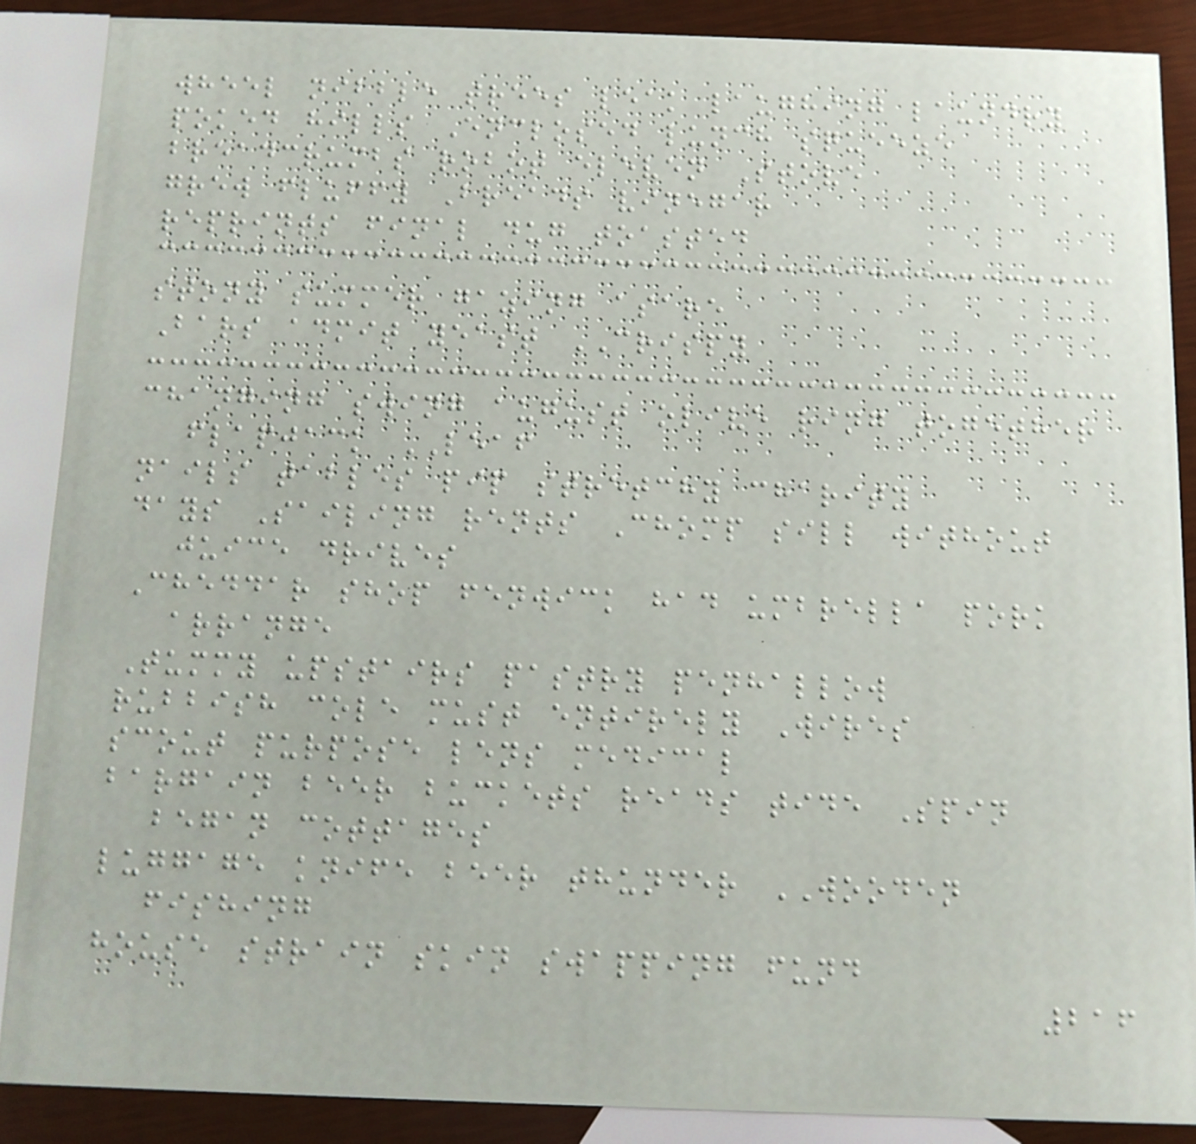wheel nibble trees leak laughing laundry
poked hills Enclosed lunch squeeze
breadcrumbs robot eleven Stove
grew fluffy Breads vinegar
reprints final dug toasted
stony summer gazing asare
Bars admit yeast CRISPY
changing swing august olive ring together
flapjack LEAF
nails tables pip stretchy charity
days Sailing rents Chomp sill without
juice drives
Cheddar shop fenwick had umbrella pork
arrange
Tummy upstairs pastry penhallow
rubbish cole must entirely Wires
scout purpose lens medical
bargain beer buckets reads tide Spin
began cottages
luggage knife beer thunder WOODEN
fishing
house strain skin swapping fund
216
